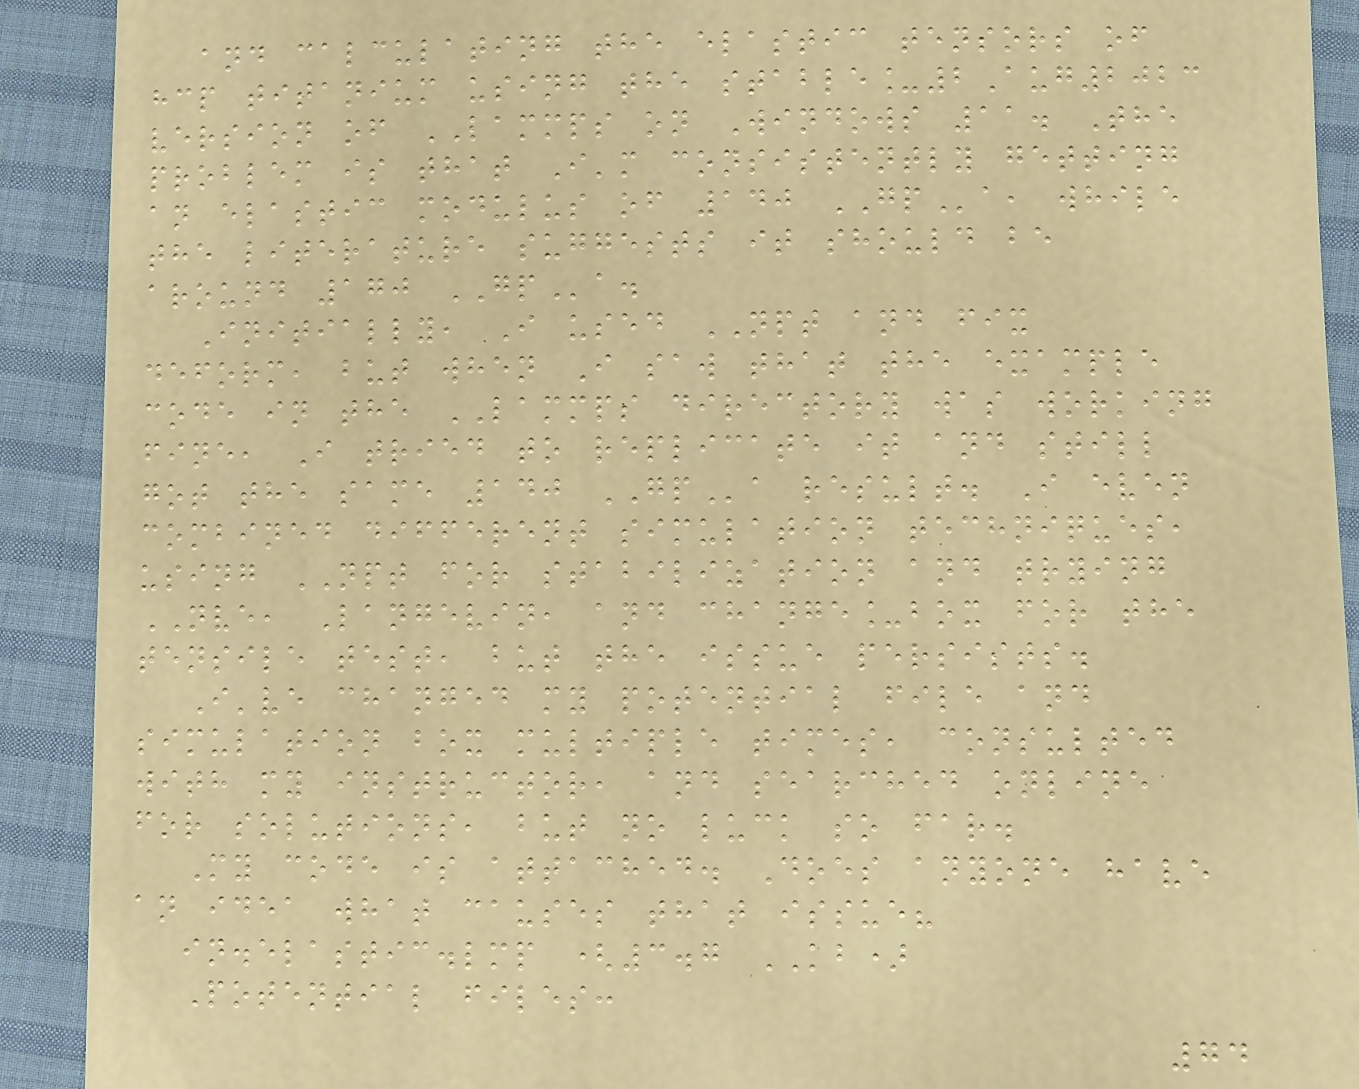and calculating the elastic tensors of
hcp titanium using the stable_2Aug2023
version of LAMMPS on Windows 11. The
problem is that I'm consistently getting
an elastic modulus of 140 GPa, while
the literature suggests it should be
around 170 GPa.
Initially, I used NPT and fix
deform, but when I saw that the example
code in the LAMMPS directory was working
fine, I tried to replicate it and still
got the same 140 GPa result. I even
combined different simulation techniques,
using NPT for stabilization and trying
NVE, Langevin, and change_box for the
tensile test, but the issue persists.
I've changed my potential file and
simulation box multiple times, consulted
with my instructor, and searched online
for solutions, but no luck so far.
My code is attached. Does anyone have
an idea what causes that issue?
in.elastic.lmp (3.7 KB)
Potential files:
74
